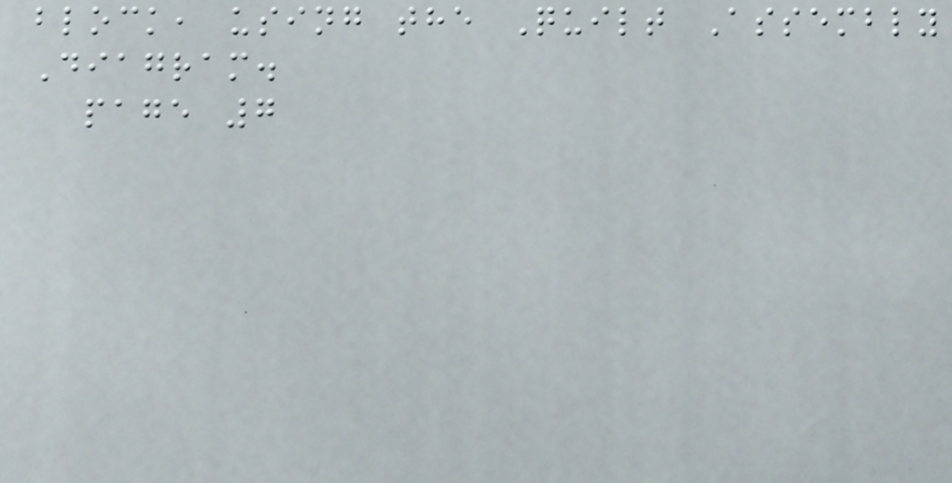block, using the Quilt Assembly
Diagram.
page 7
